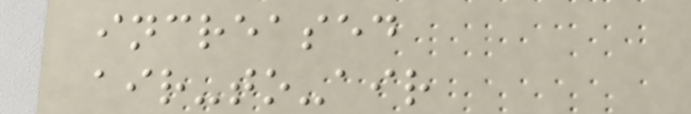increased
air-to-air
